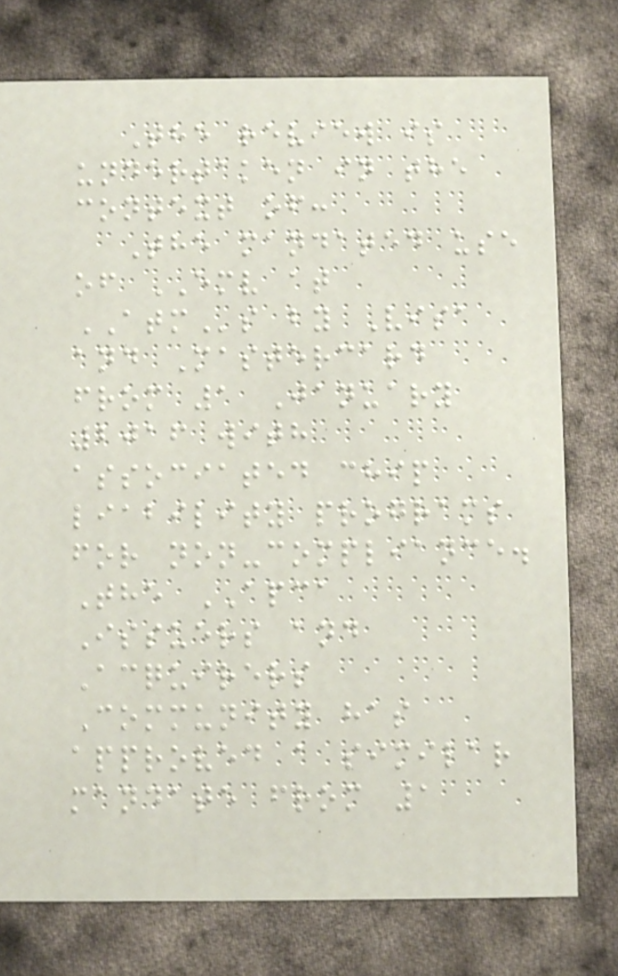The review is
undertaken in the
context of:
The mandated use
of EMV at
ATMs by Visa
and Mastercard
from 1 January
2016 with
associated chip
liability programs
for non-compliance.
The APCA
Issuers and
Acquirers
Community has
approved a similar
mandate from 1
